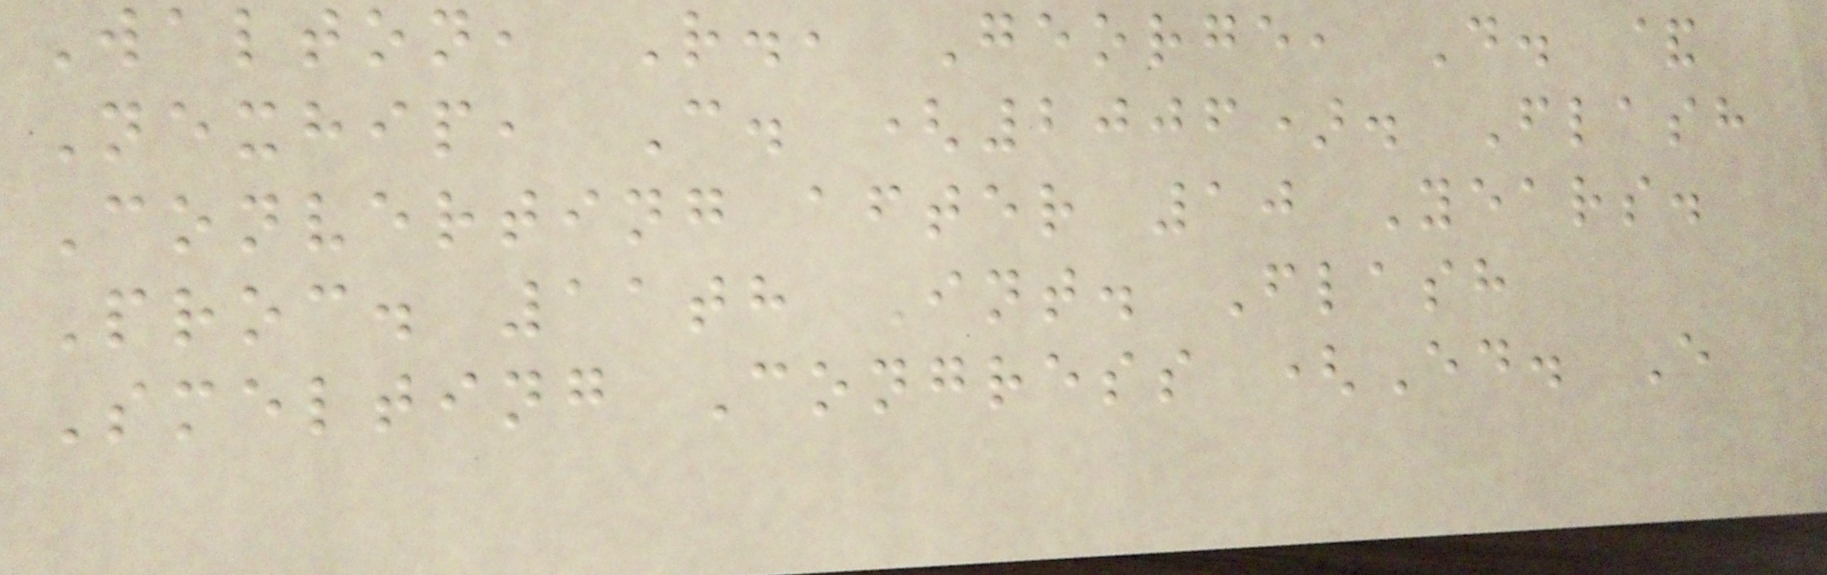Walton, R., George, D. &
Nexhip, C. (2006). Flash
Converting after 10 Years.
Proc. 11th Int. Flash
Smelting Congress (Ed. E
